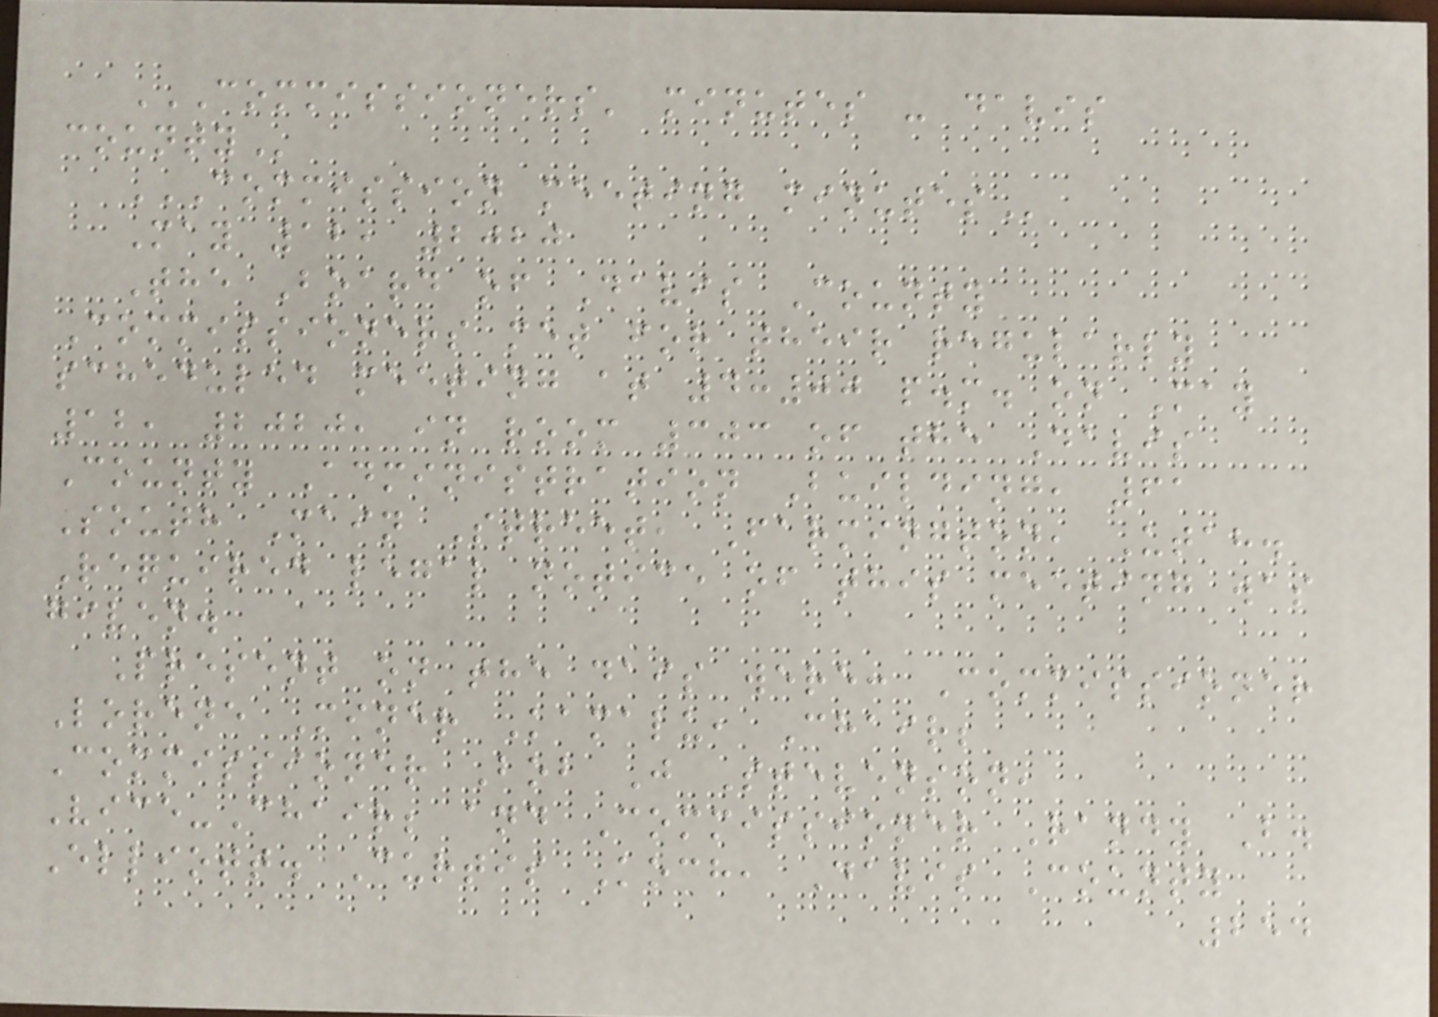COMMISSIONERS' MINUTES - DAVIS
COUNTY
COMMISSION MEETING MINUTES
May 12, 2020
The Board of Davis County
Commissioners met for their regularly
scheduled meeting at 4:00 p.m. on May
12, 2020, in room 303 of the Davis
County Administration Building, 61
South Main Street, Farmington, Utah.
Required legal notice of this meeting was
given.
Present on the dais were: Commissioner
Lorene Miner Kamalu, Chair;
Commissioner Bob J Stevenson,
Vice-Chair; and Commissioner Randy B.
Elliott. Curtis Koch, Davis County
254
